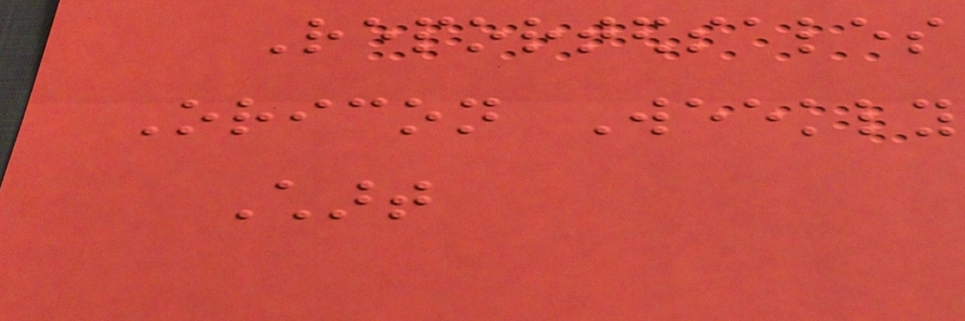Reportedsales
Oricon Weekly
Chart
